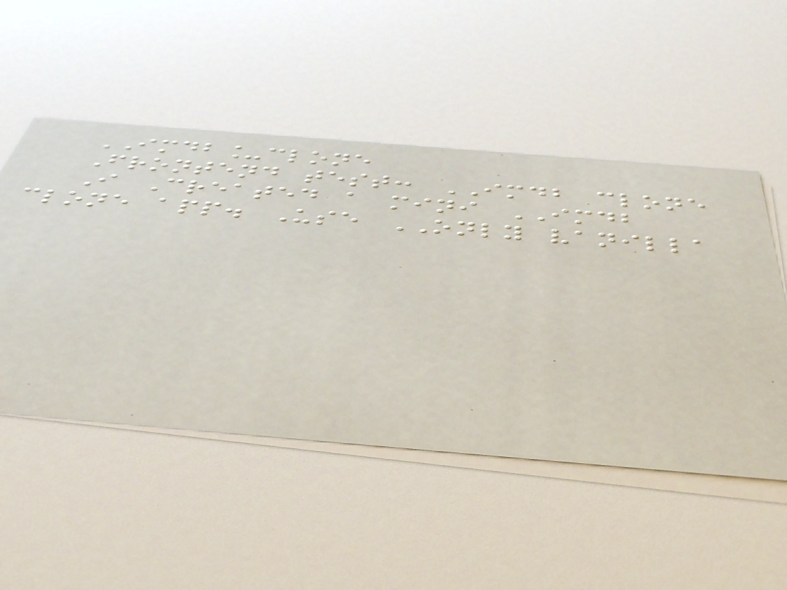IMDB_clone
Frontend test: IMDB clone
I Created a mini IMDB
clone app. Use ONLY vanilla
